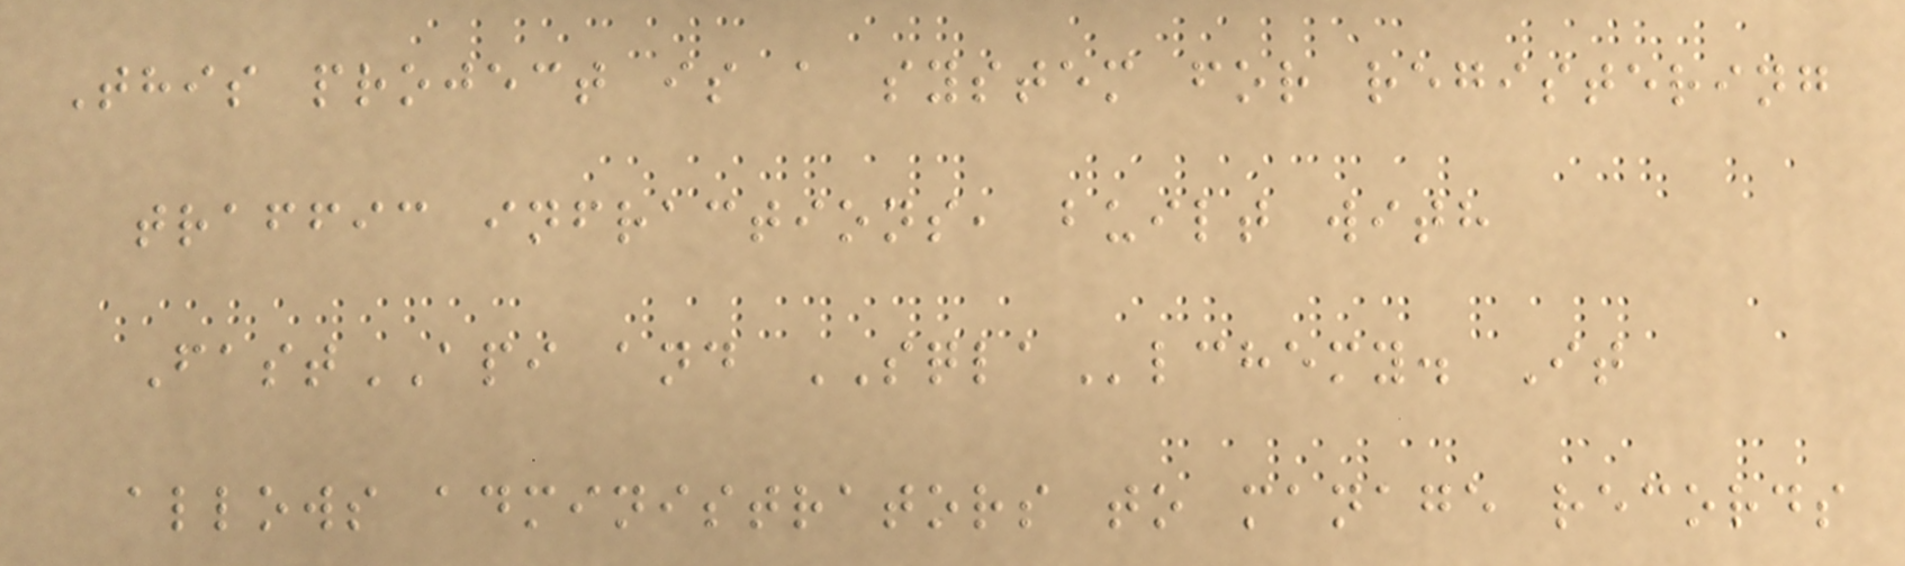This project is a system for registering
traffic infractions, built with
FastAPI and SQLAlchemy. It
allows administrators to manage records
